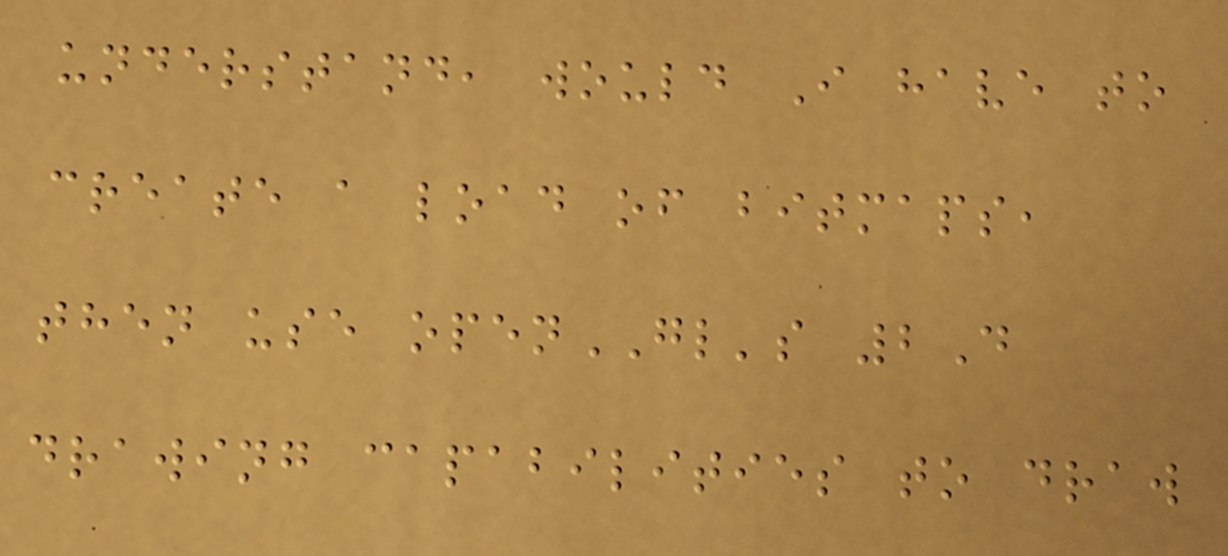understand, would I have to
create a load of bitmaps,
then use openGL's 2D
drawing capabilities to draw
